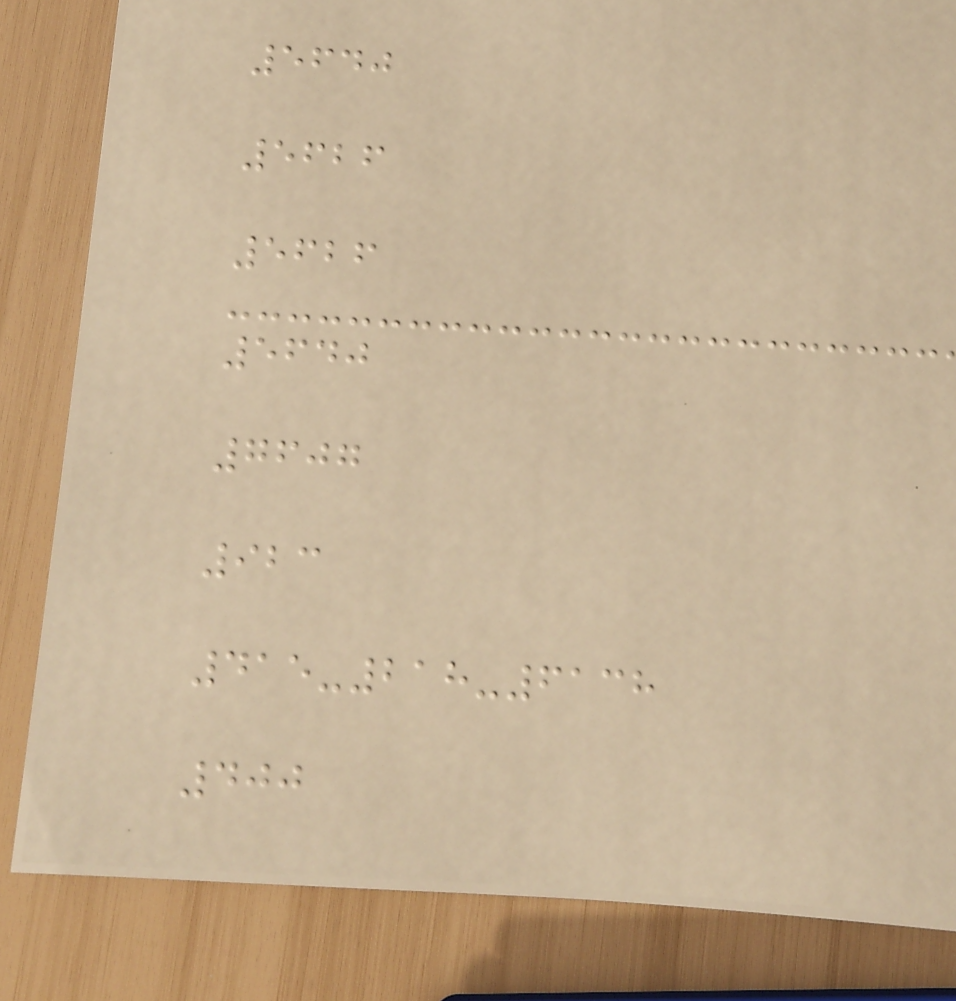5640
5626
5626
5640
7607
923
415-218-6138
400
